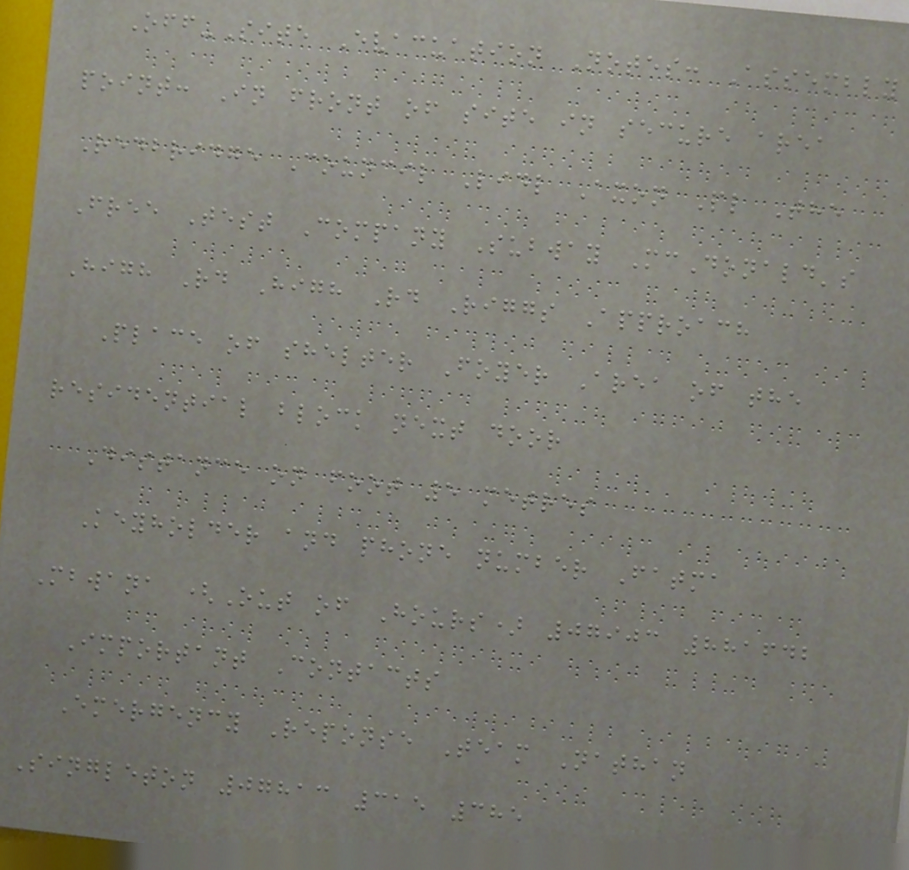Off-Site Evacuation Notes: Assembly
point: In front of site in secure area
Redbridge Council Lidl Axon Pl The
Free Test Company Subway McDonald's
High Rd High Rd Riggs Approach
Place of shelter Foyer Area of the
residential block next door
Distance on foot 5 metres
Keyholder and phone number Fatma
Mbwana (Out of Hours) 07903 881642
Important Contacts
Emergency Reponse Team Nathan
Singleton 07813 315 385
